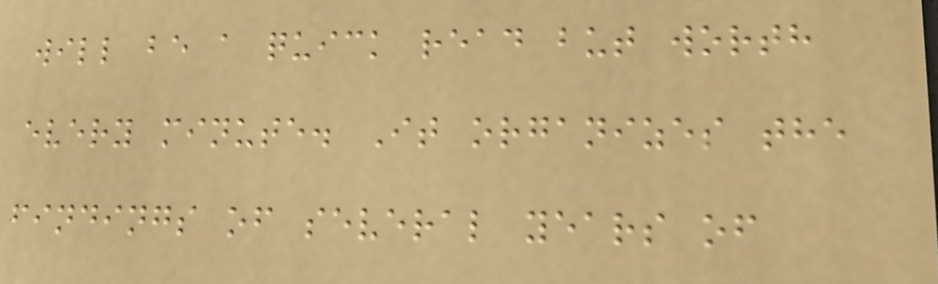will be a quick read but worth
every minute. It organizes the
findings of several years of
